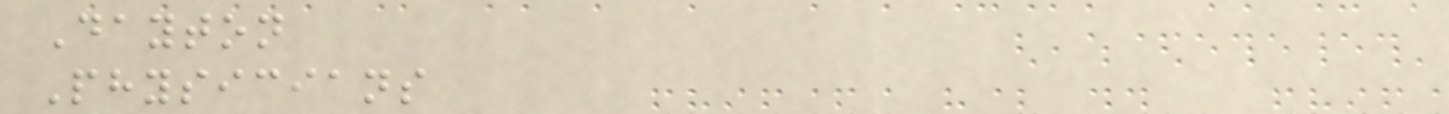Dayton
Physicians
